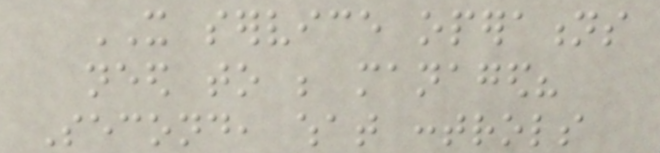IT service operations
need to be managed?
Second, what controls
